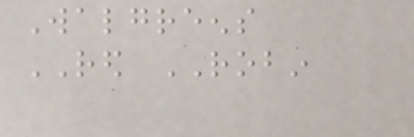Walgreens
RED ROBIN
